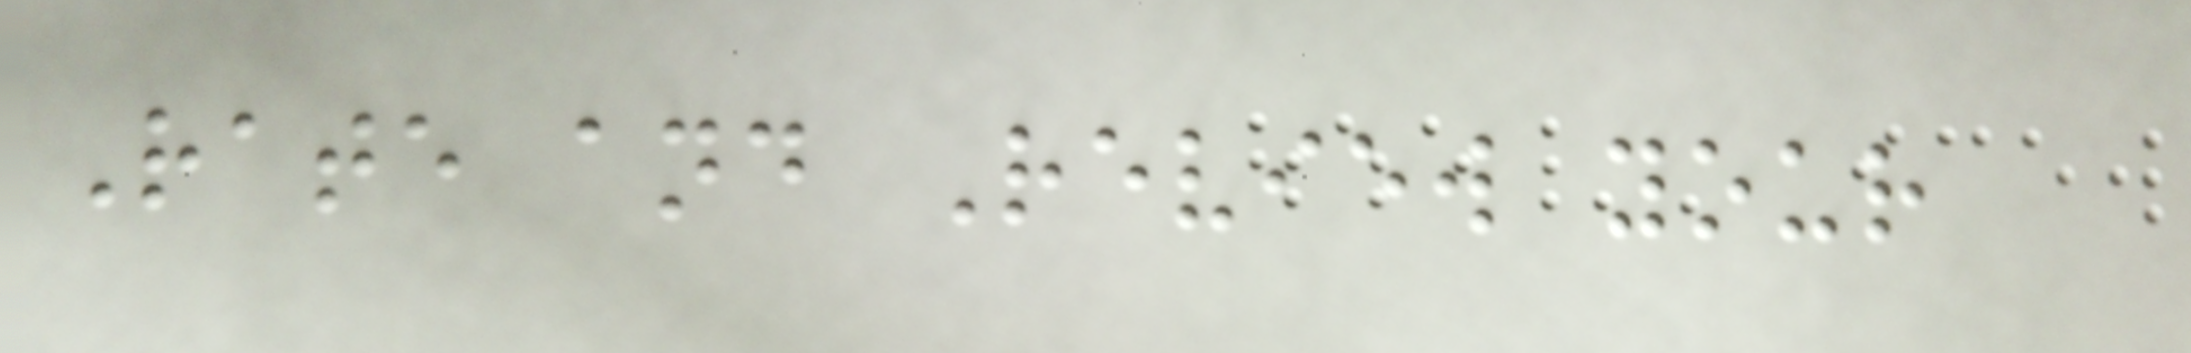Rate and Review your
